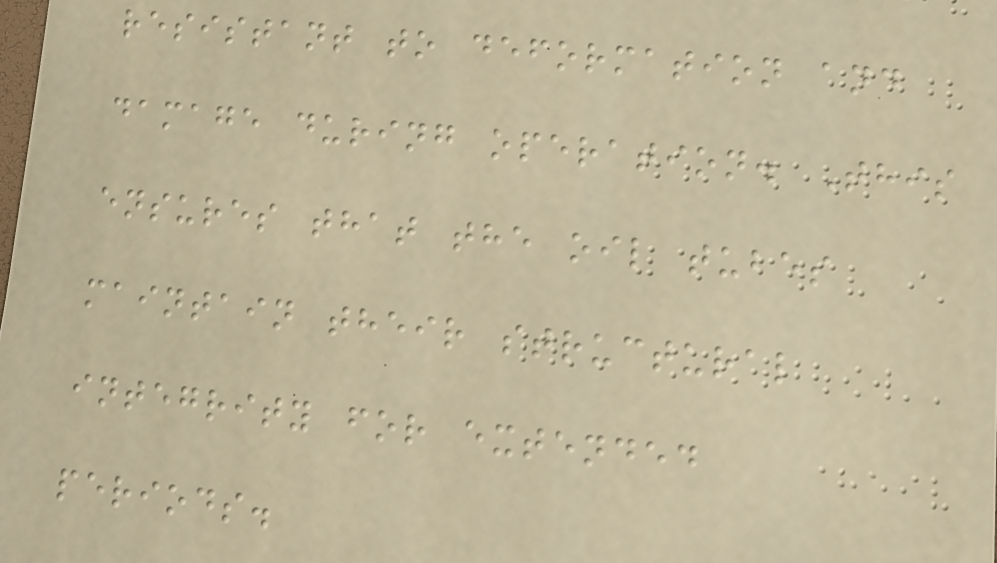resistant to deformation and
damage during operation. This
ensures that the oil tubes
maintain their structural
integrity for extended
periods.
